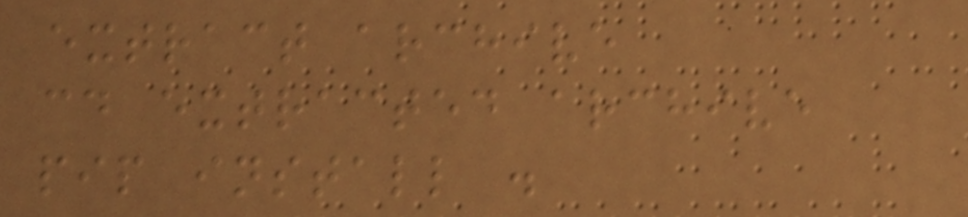extract archive
cd extracted archive
pip install .
